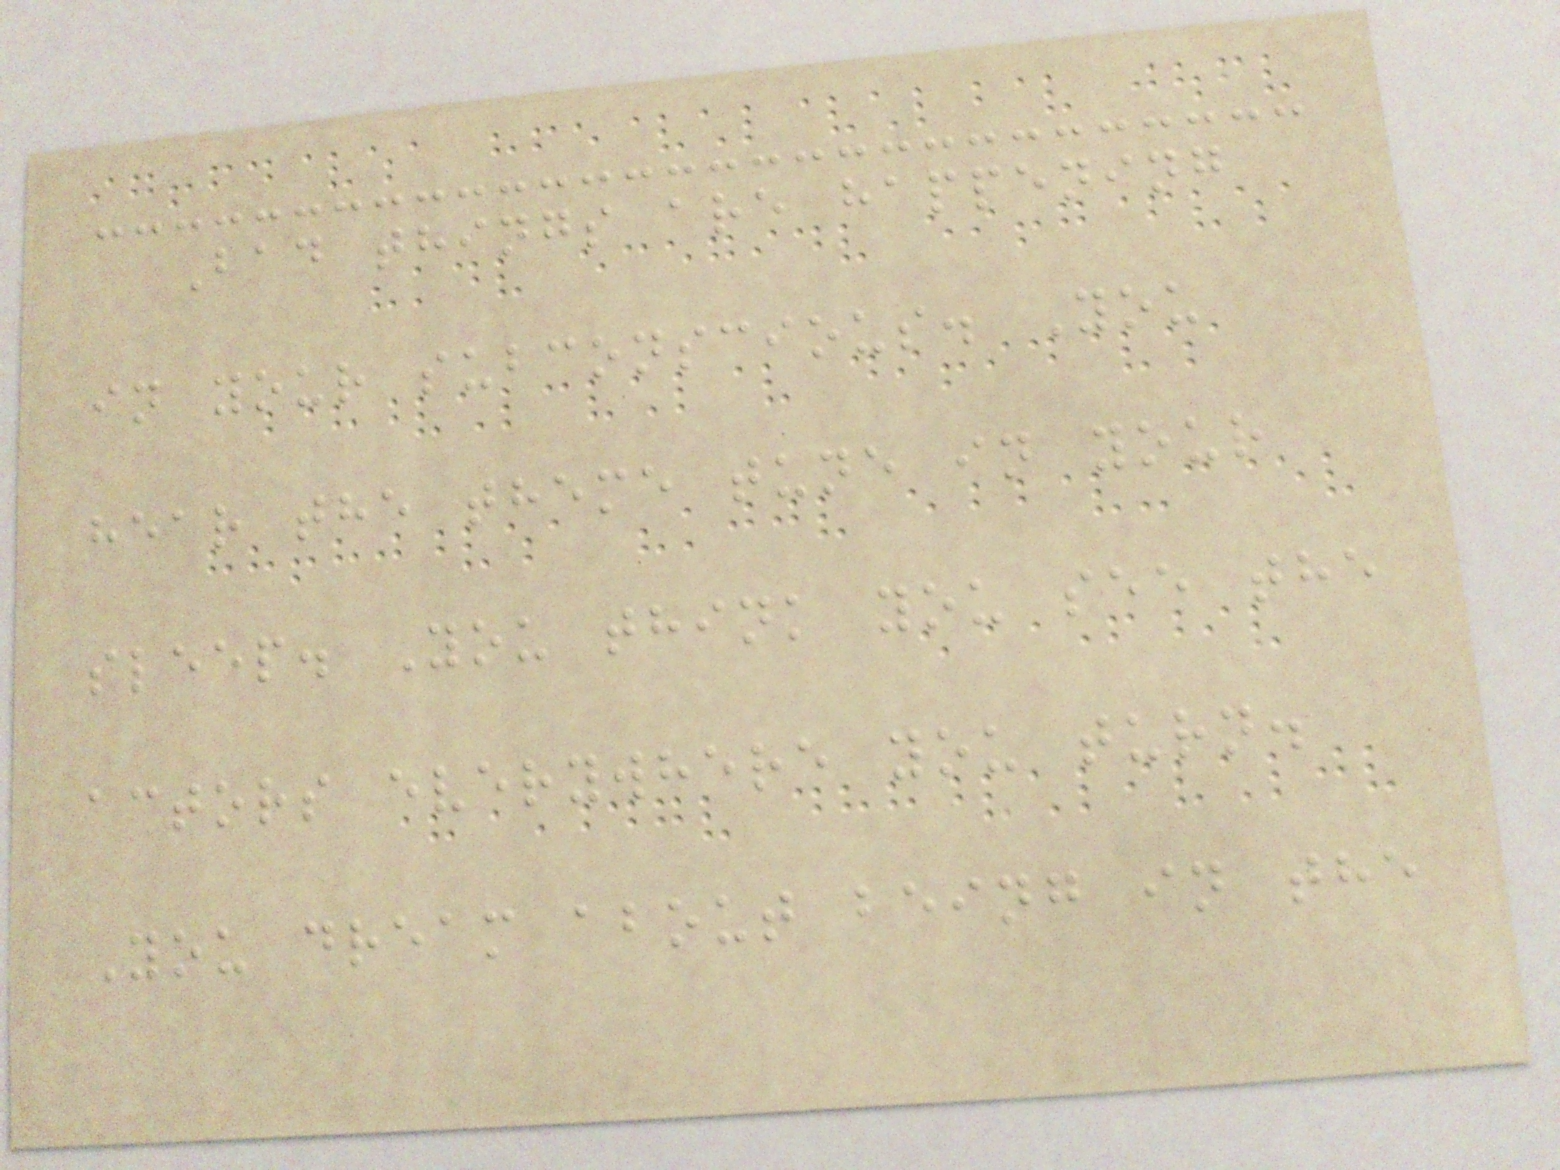Bad things are happening
in your subconscious. You
hear the theme tune in your
sleep. You think you see the
actors everywhere you turn.
You dream about being in the
